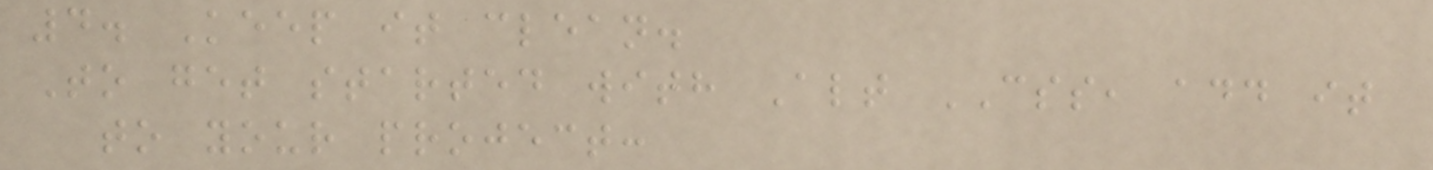4. Keep it clean.
To get started with Alt CSS, add it
to your project:
